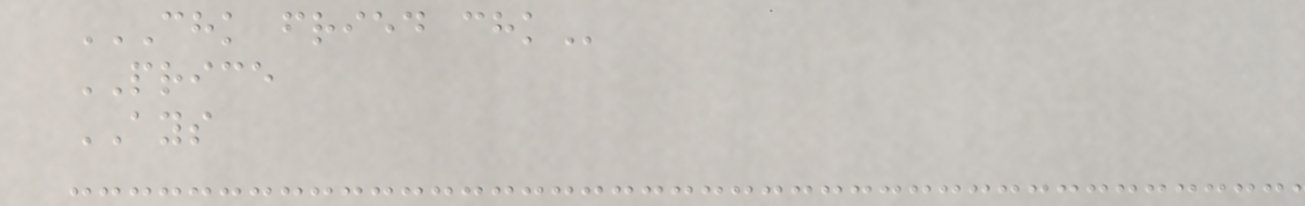CHK FRIED CHK
PRICE
AYS
